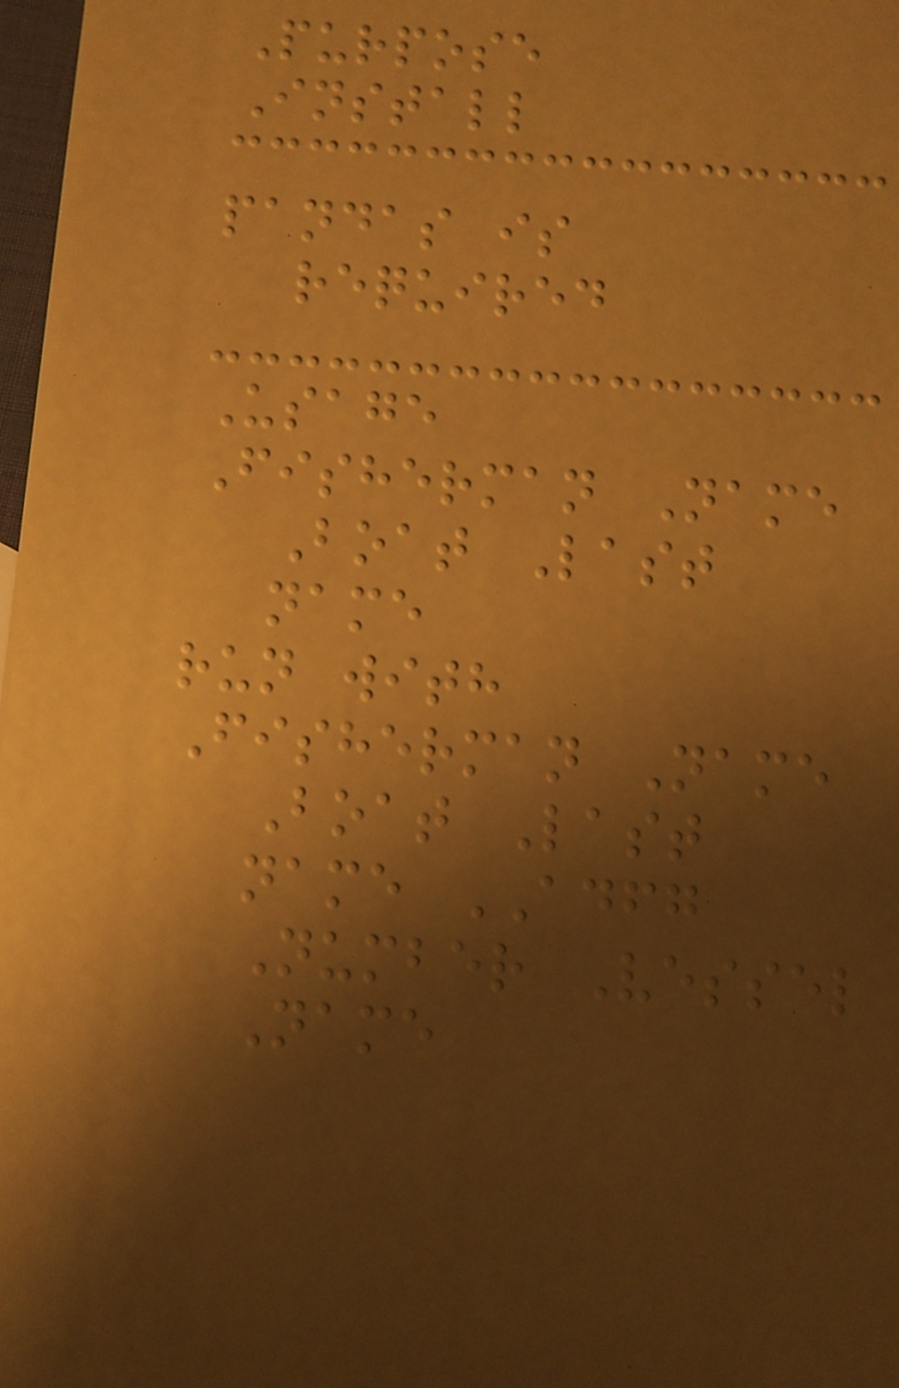Purpose
Install
pandas is
required
Usage
Fisherman Name
Boat Last
name
run with
Fisherman Name
Boat Last
name ADFG
Number Vessel
Name
